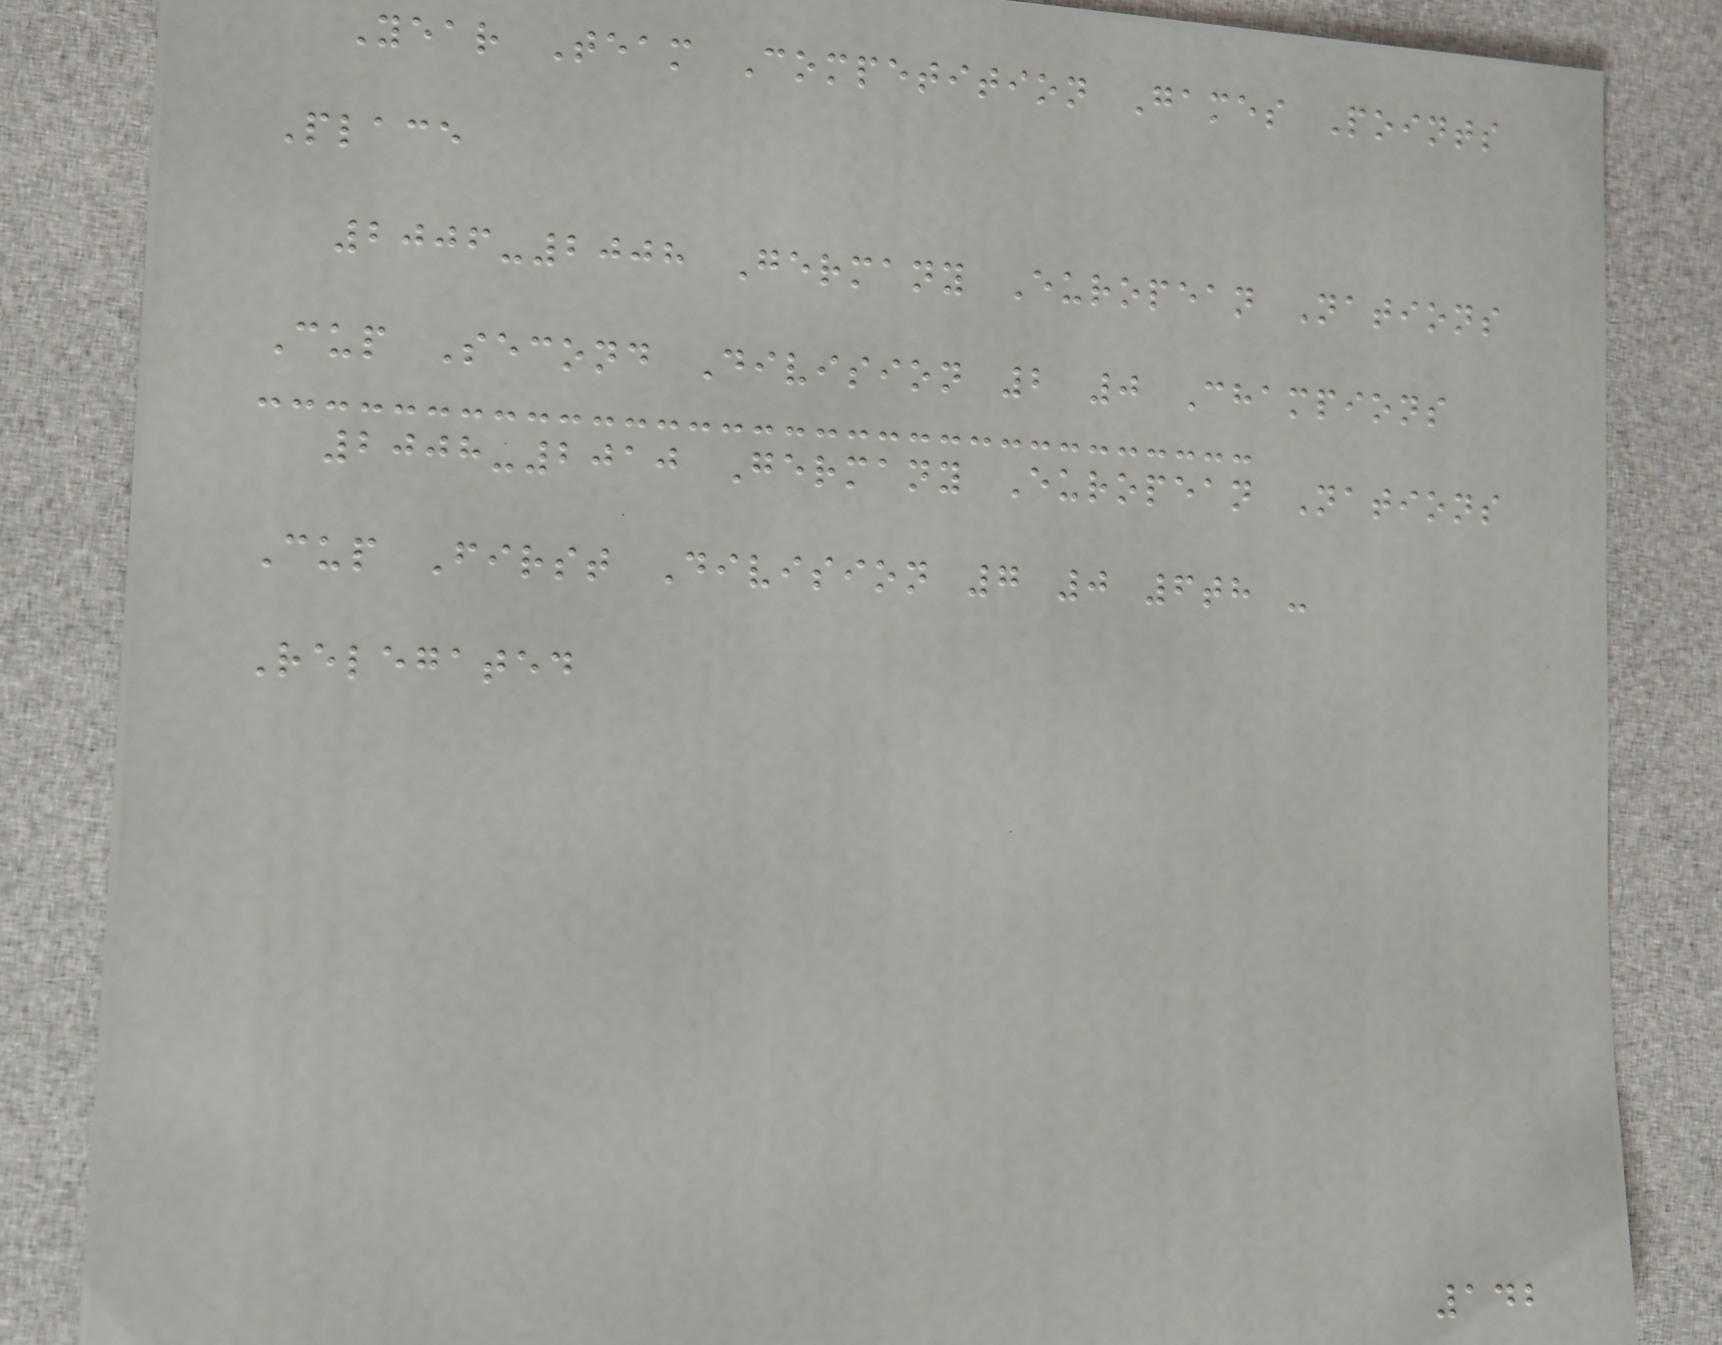Year Team Competition Games Points
Place
2006-2008 Germany European Nations
Cup Second Division 2 0 Champions
2008-2010 Germany European Nations
Cup First Division 7 0 6th -
Relegated
142
